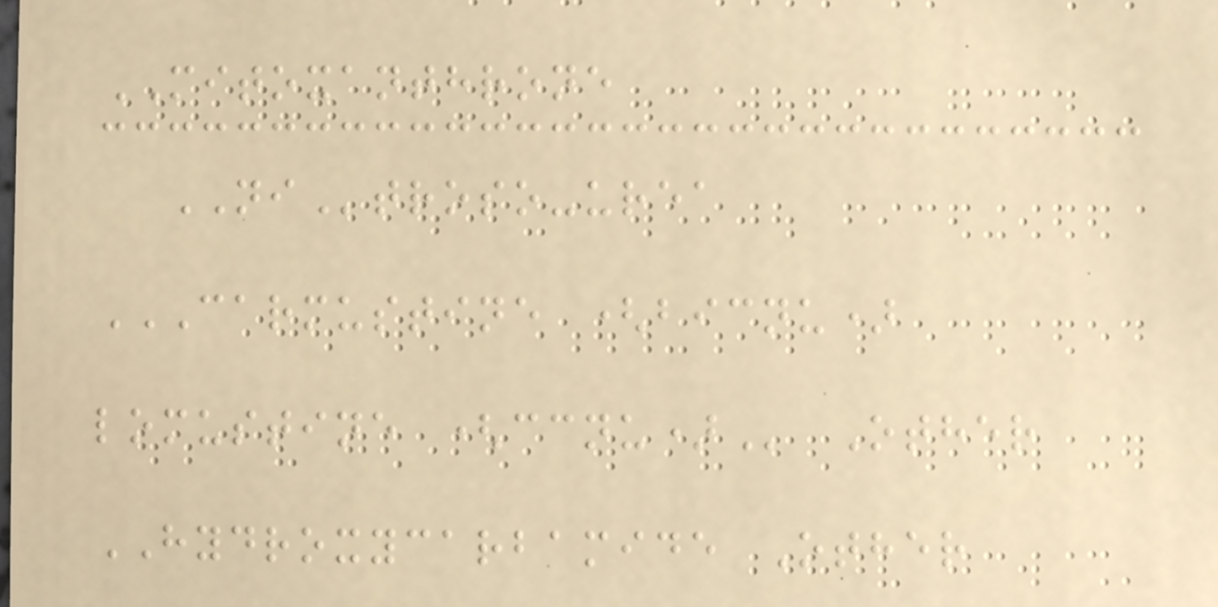MITOXANTHRONE
NItroso-urea
CARMUSTINE (BICNU)
LOMUSTINE (CCNU) Other
HYDROXYCARBAMIDE Other
